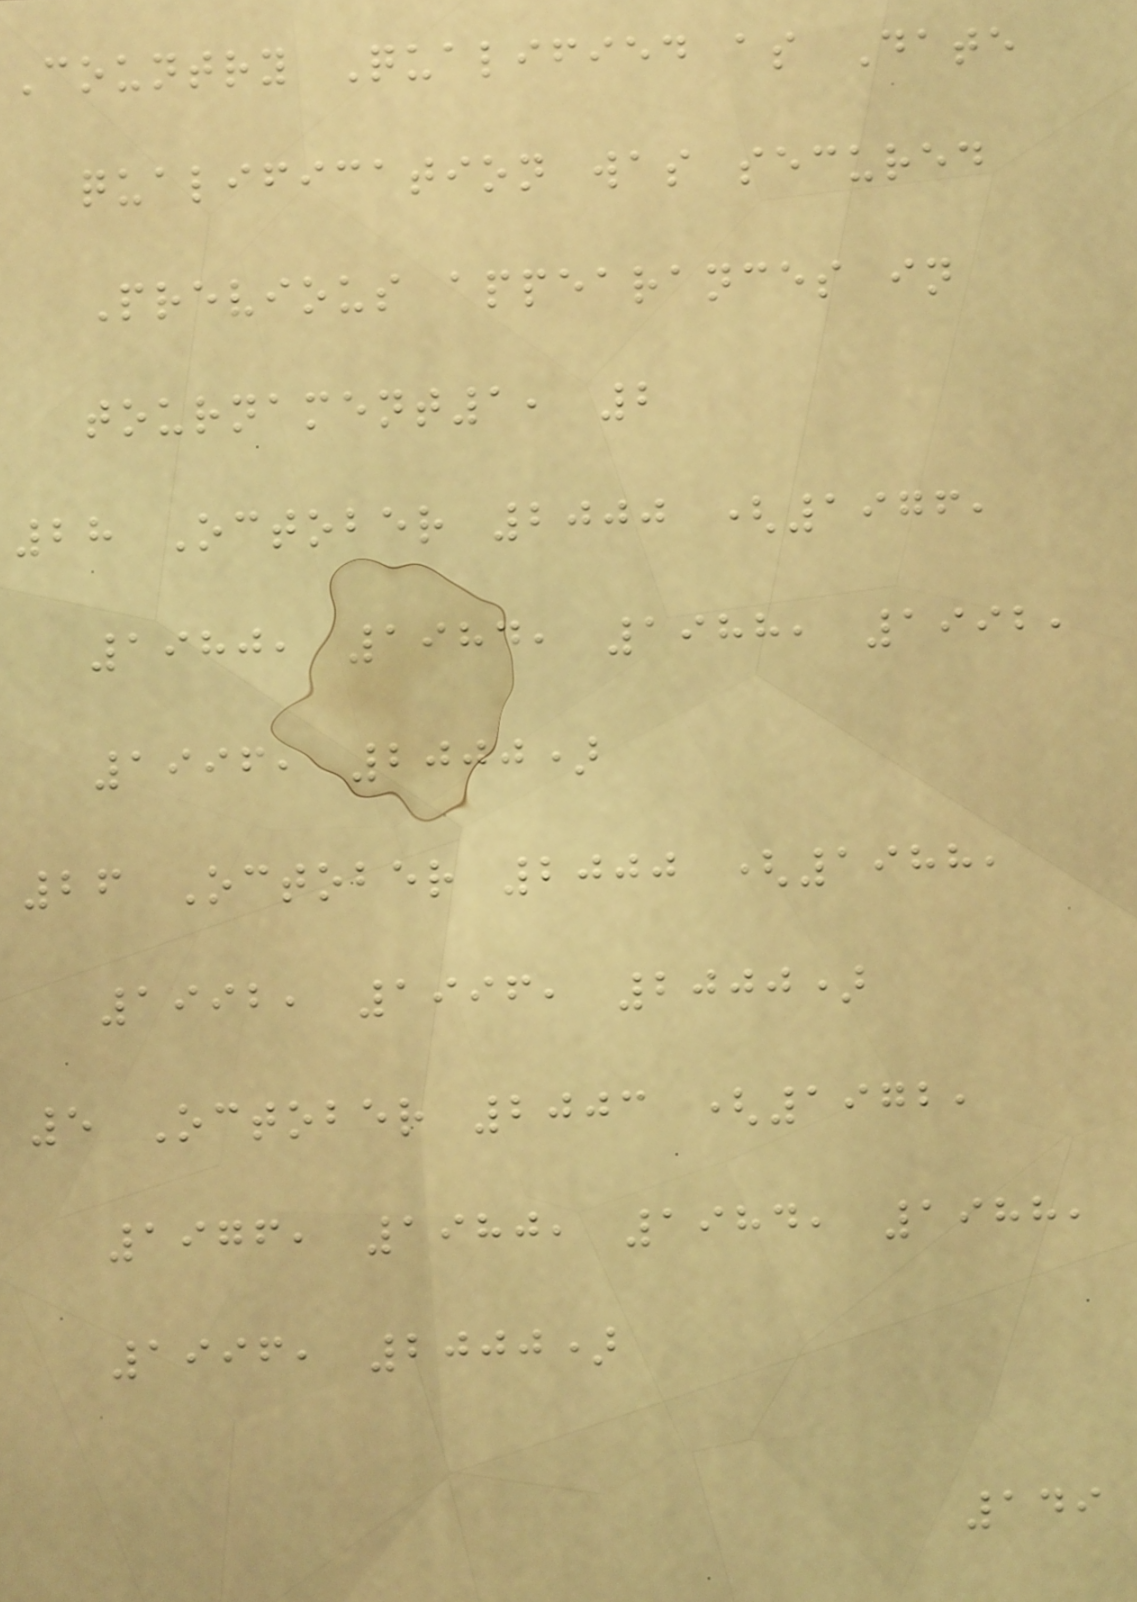Country Qualified as Date
qualification was secured
Previous appearances in
tournament1, 2
28 October 2000 (1976,
1980, 1984, 1988, 1992,
1996, 2000)
26 October 2000 (1988,
1992, 1996, 2000)
5 October 2003 (1972,
1976, 1980, 1984, 1988,
1996, 2000)
149
